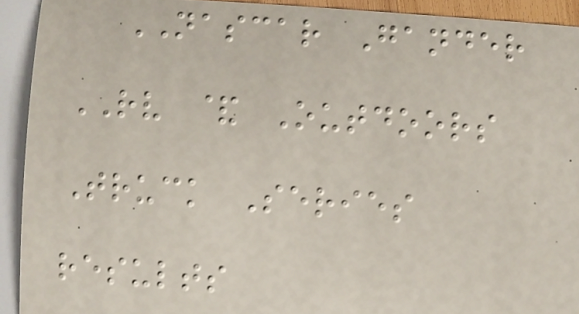NASCAR Gander
RV & Outdoors
Truck Series
results
